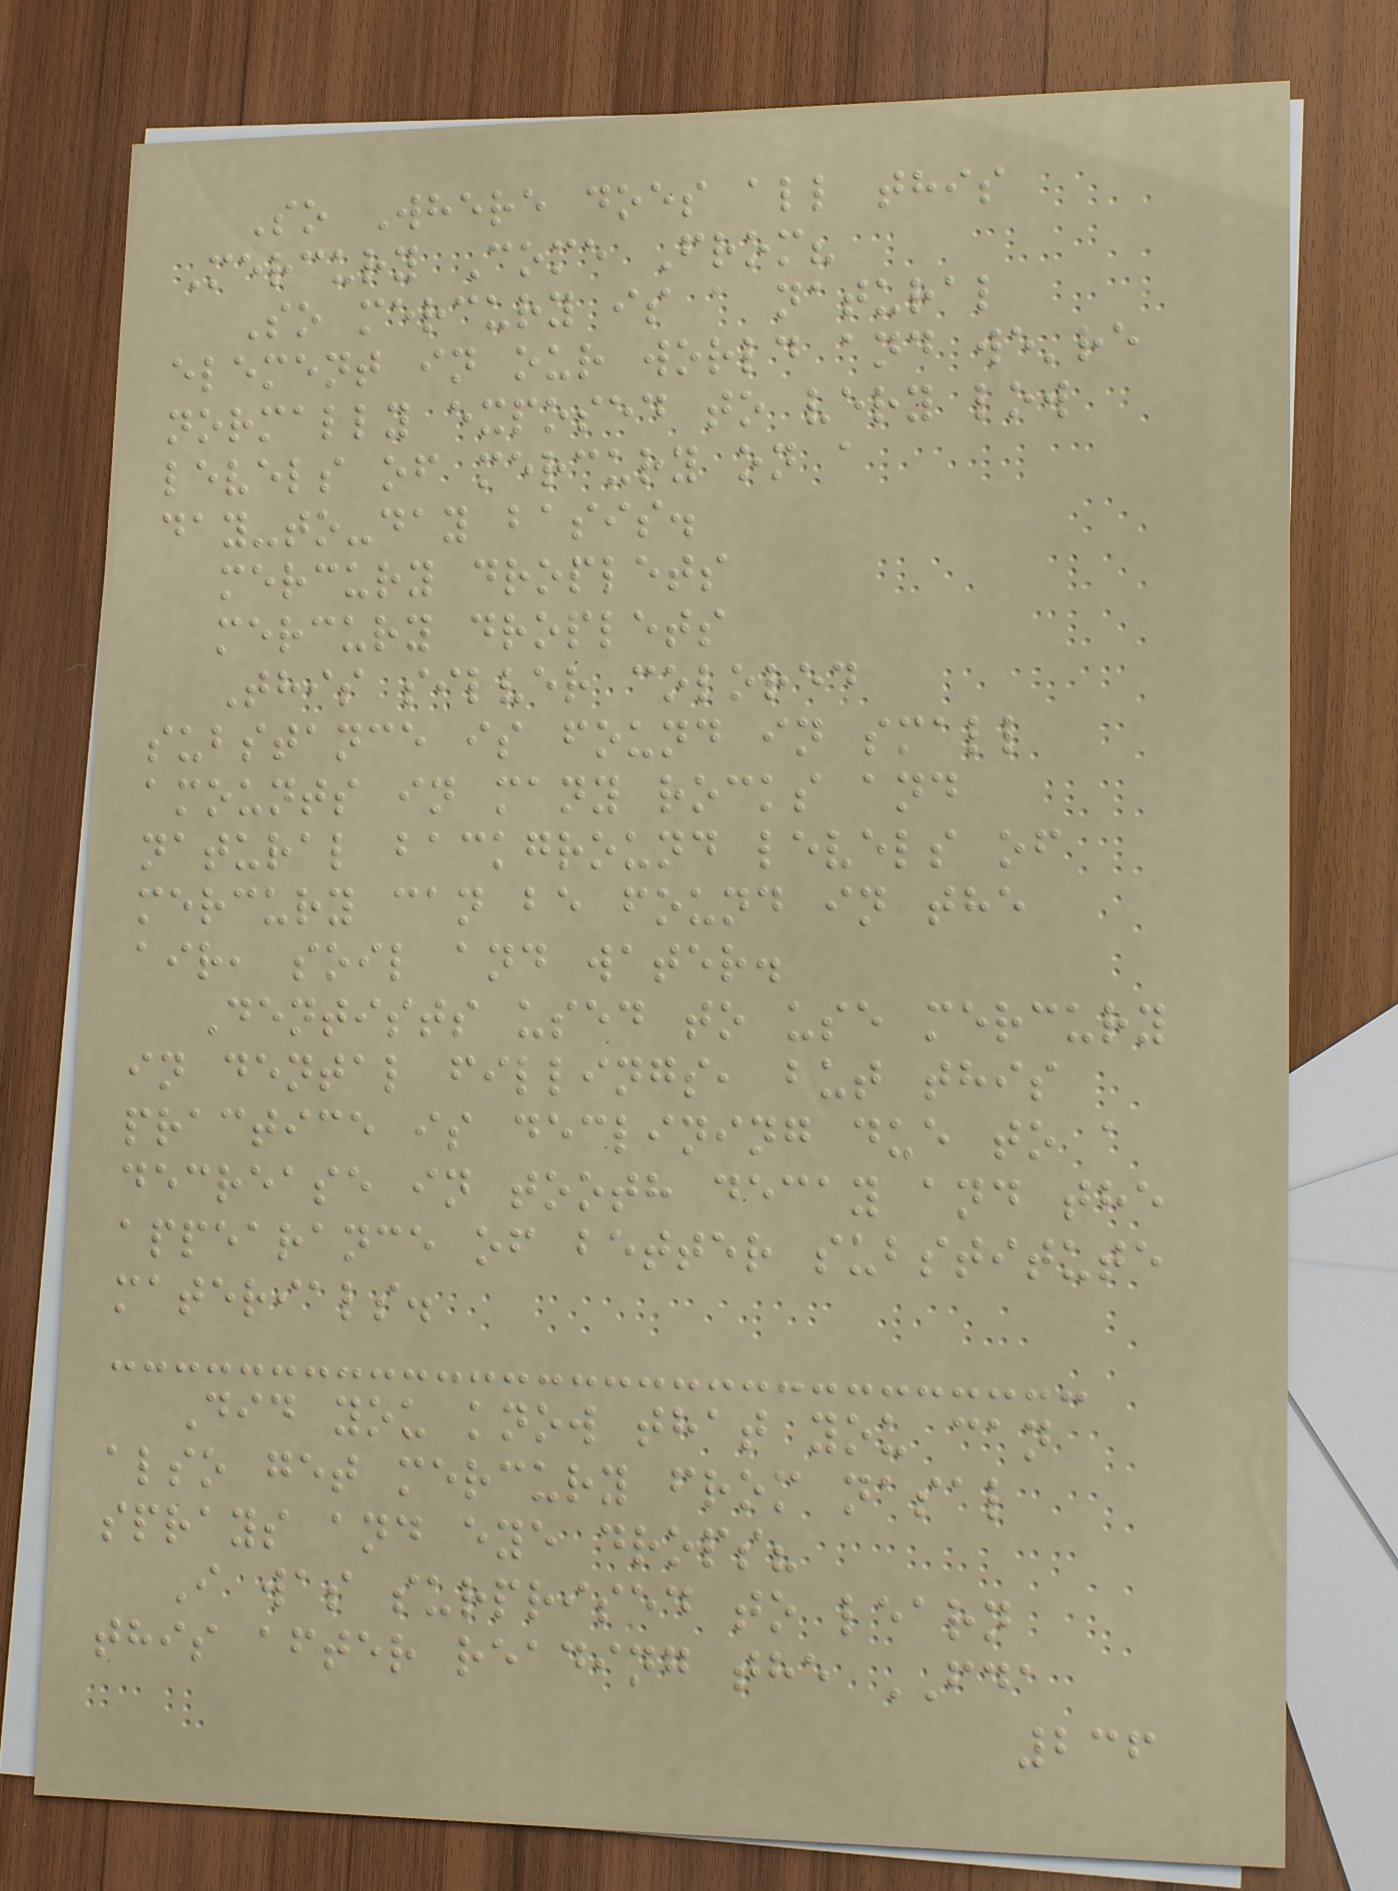So Where does all this
Mercury Come From?
So mercury is a natural
element in our world and we're
normally exposed to very low
levels of mercury on a
day-to-day basis.
mercury droplets
mercury droplets
This silver colored
substance is found in small
amounts in many rocks and
natural background levels of
mercury can be found in the
air, soil and water.
Dentists used to use mercury
in dental fillings, but this
practice is declining due to a
decrease in tooth decay and the
appearance of better substitute
materials.
Did you know that you can
also get mercury from nasal
sprays and eye drops?
I was surprised to learn
this after reading the FDA
236
